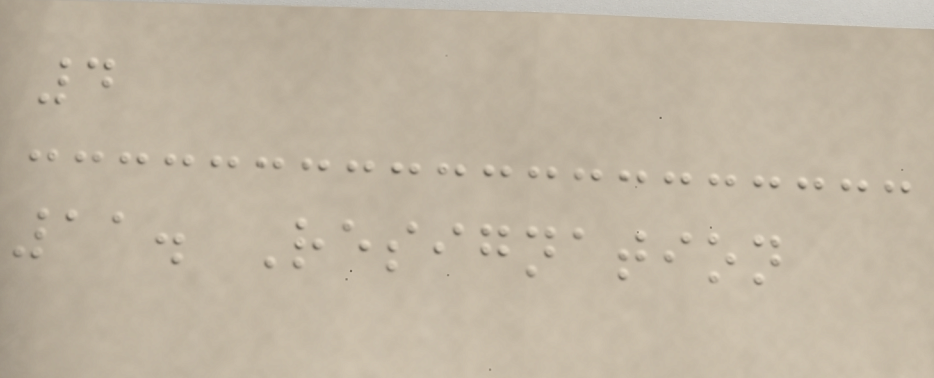4
11. Resignation
